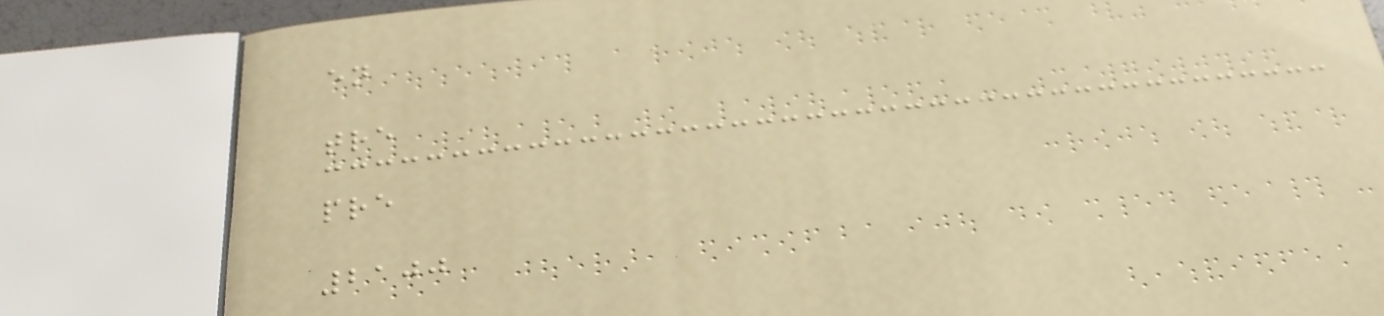en
tre
pre
2100
